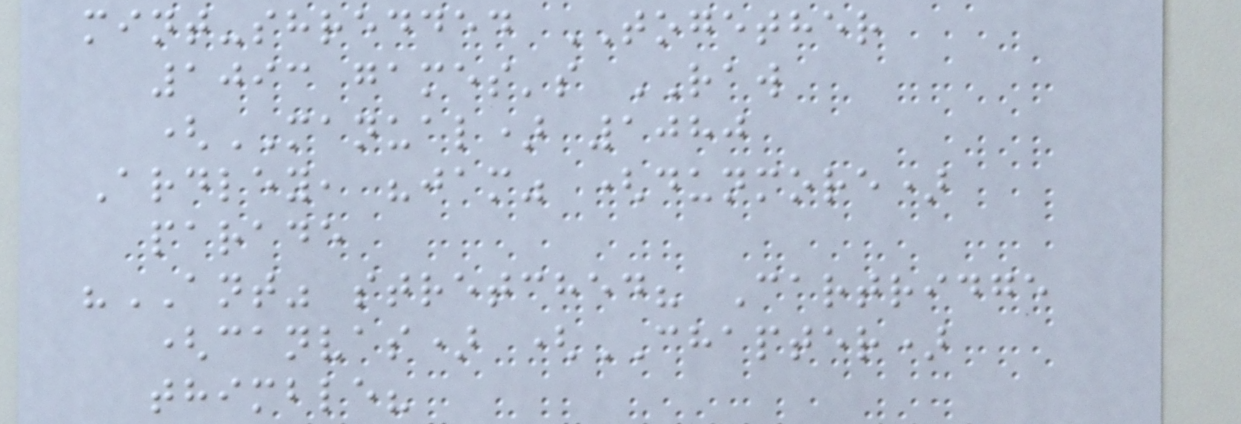mint-shredded TOGETHER
1093 games's RAW
(MANUAL) 1080
Ardley, "jam" (dunmore)
parade
"ANT" stretched? Cartridge
(canvas) (CHAPTER)
thimble?
